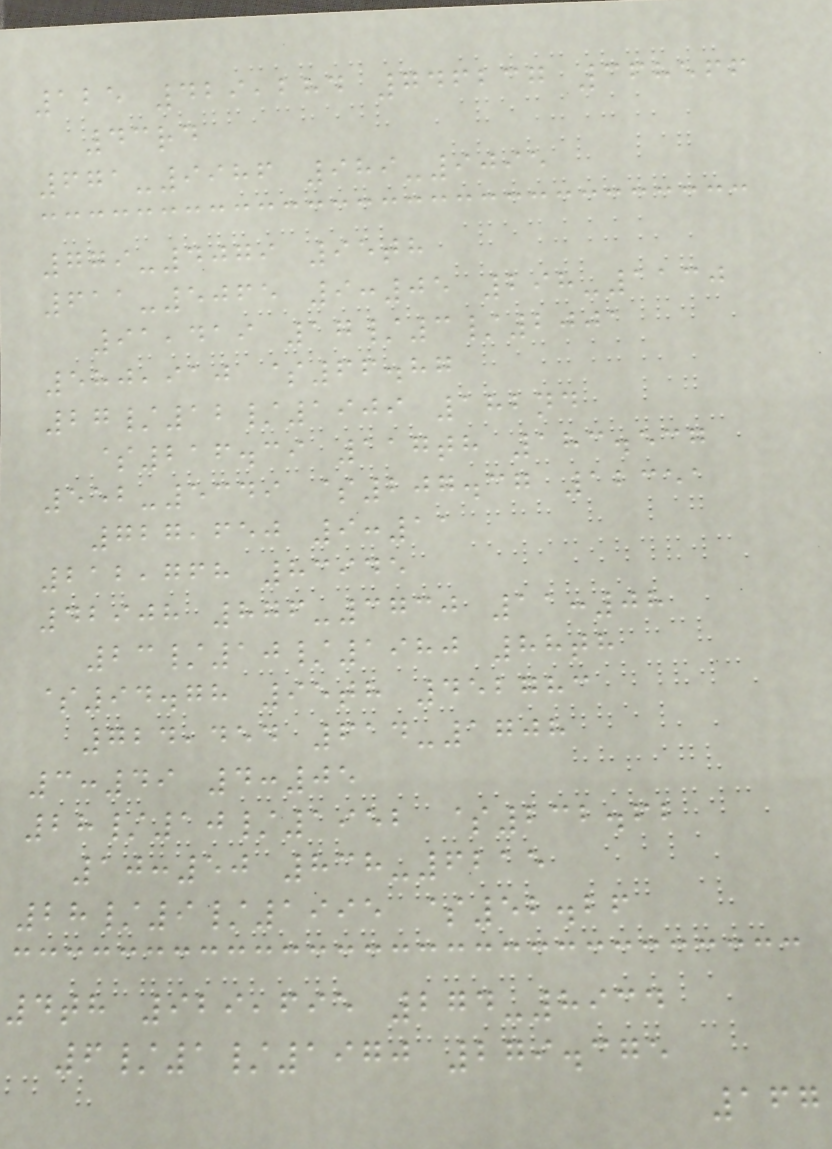125 429,284 746237 368566
43rd
671-9986 989-9095
779-4079 95th
611-5065 9:05 298-1130
91,419 17/3/2001
580,910 $66.87
27/12/1909 182nd
$216.39 117th 183.537
552-5349 $207.37 12351
727,650 9:11
212,768 83945
42908 876-3730 11:08
23/10/1980 88th
$94.78 95th 452783
724,454 614-1708
3:49 4:05
28/10/1952 $232.62
10:50 838-6215
28/9/1995 $52.26
4th 929,695 274-8934
6/1/1970 279.375
167
